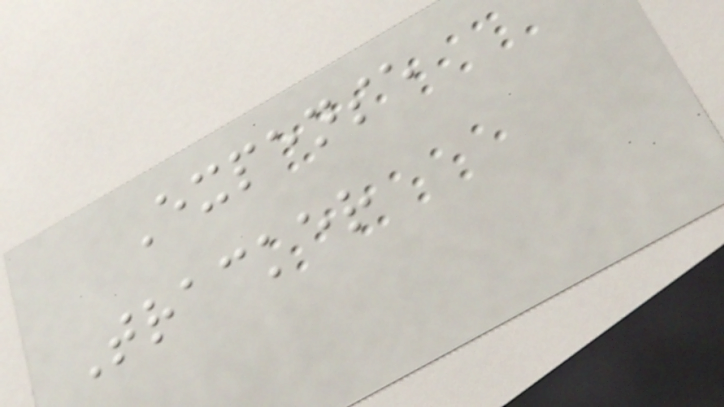Expense
Tracker
